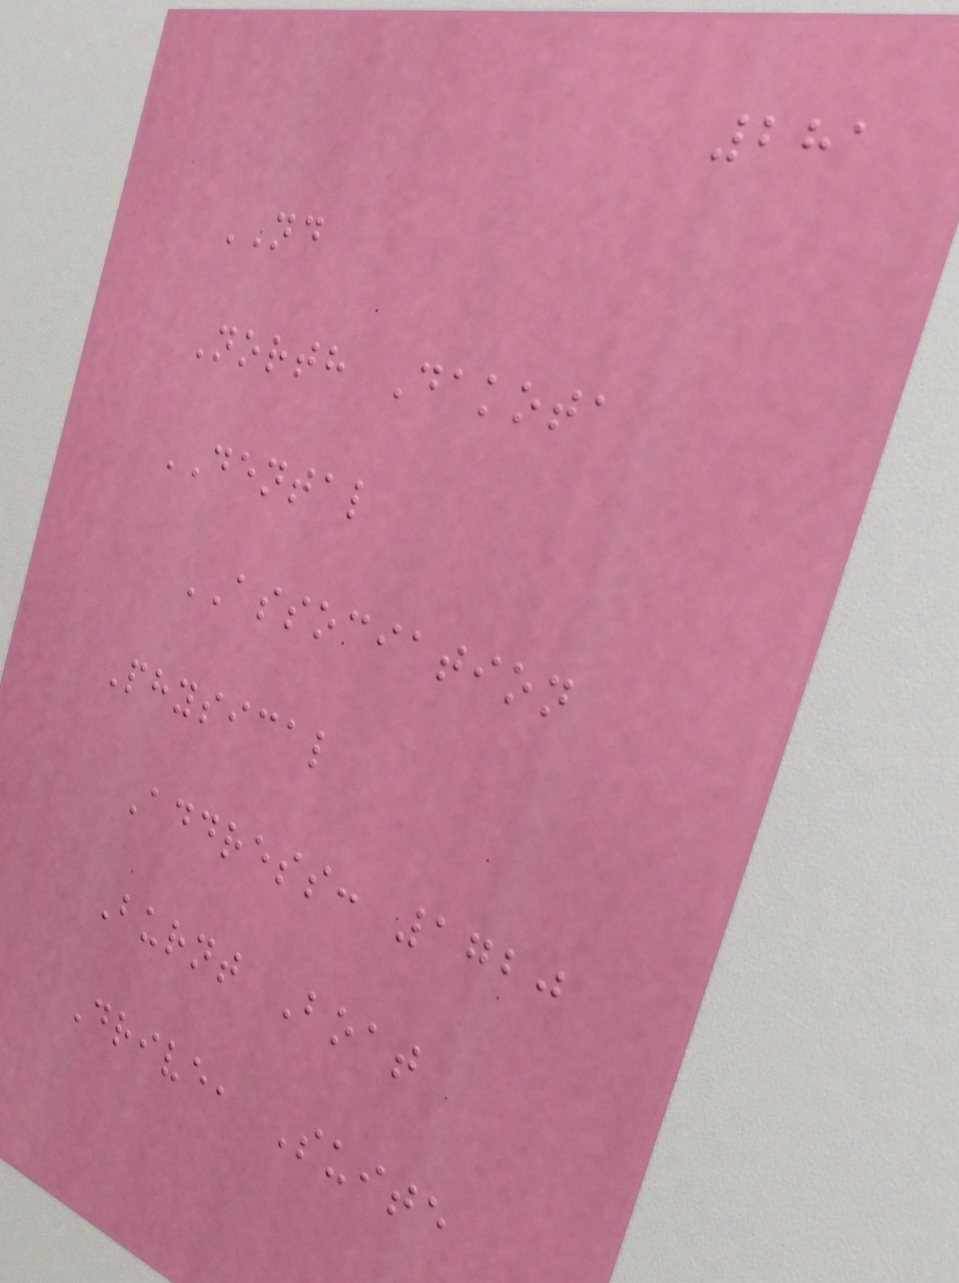281
ND
North Dakota
DENTAL
ASSOCIATION
Physical
Address: 1720
Burnt Boat
Drive, Suite
